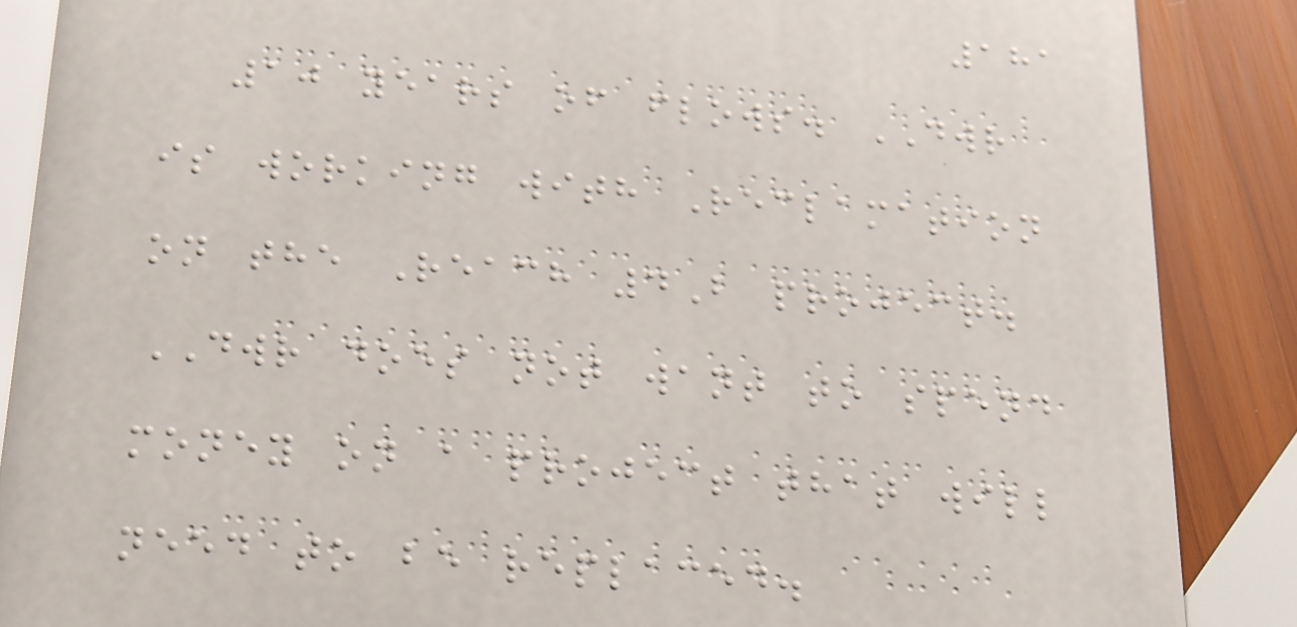181
10 years of flows. DWR
is working with Reclamation
on the Reach 4B project.
DWR does not want to spend
money on a project that will
need to be replaced.
